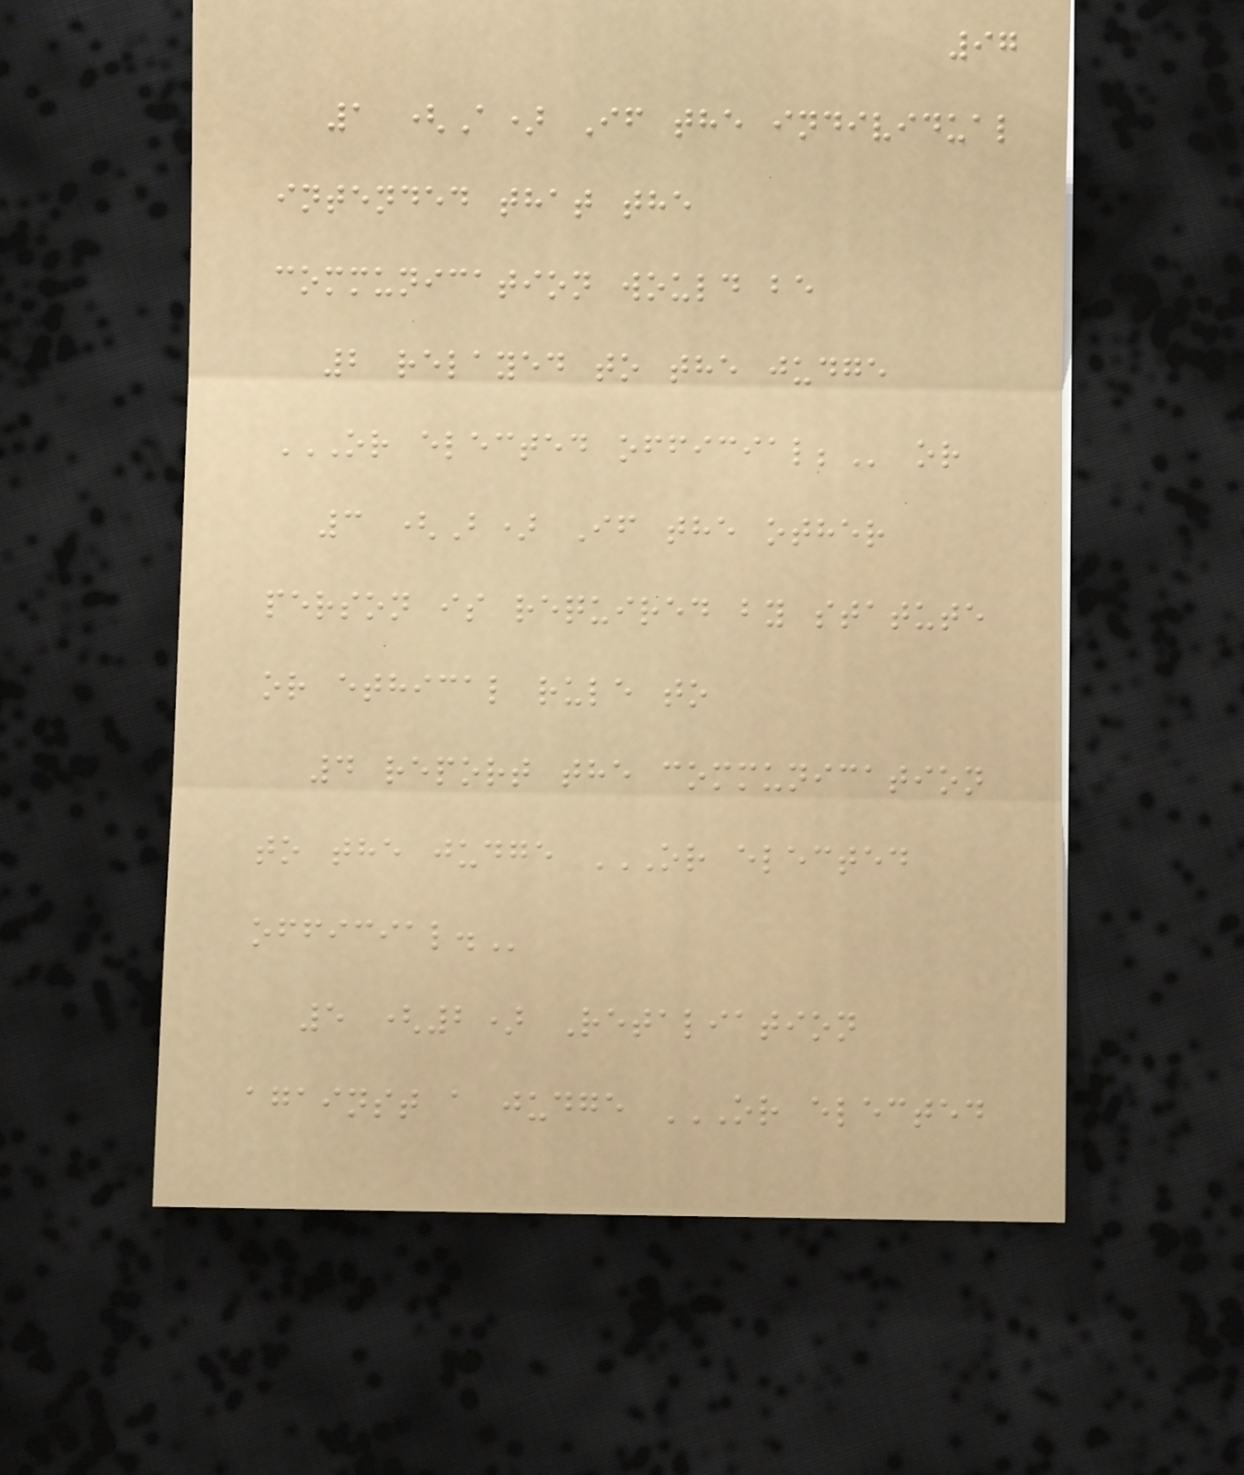97
1 (A) If the individual
intended that the
communication would be
2 relayed to the judge
OR ELECTED OFFICIAL; or
3 (B) If the other
person is required by statute
or ethical rule to
4 report the communication
to the judge OR ELECTED
OFFICIAL.
5 (2) Retaliation
against a judge OR ELECTED
